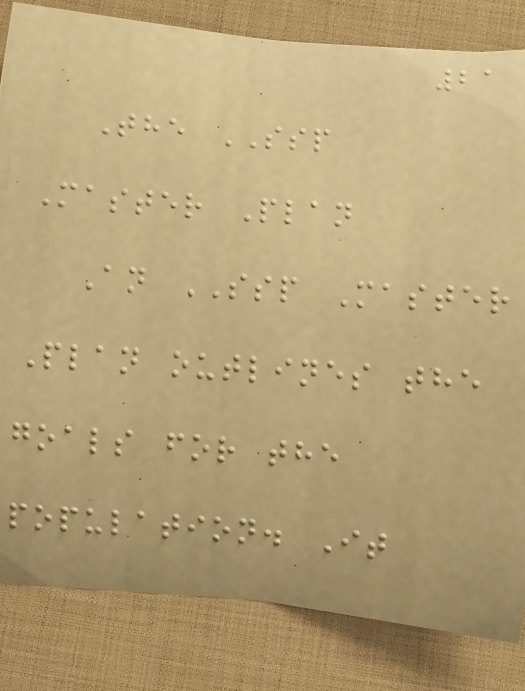21
The SSP
Master Plan
An SSP Master
Plan outlines the
goals for the
population. It
